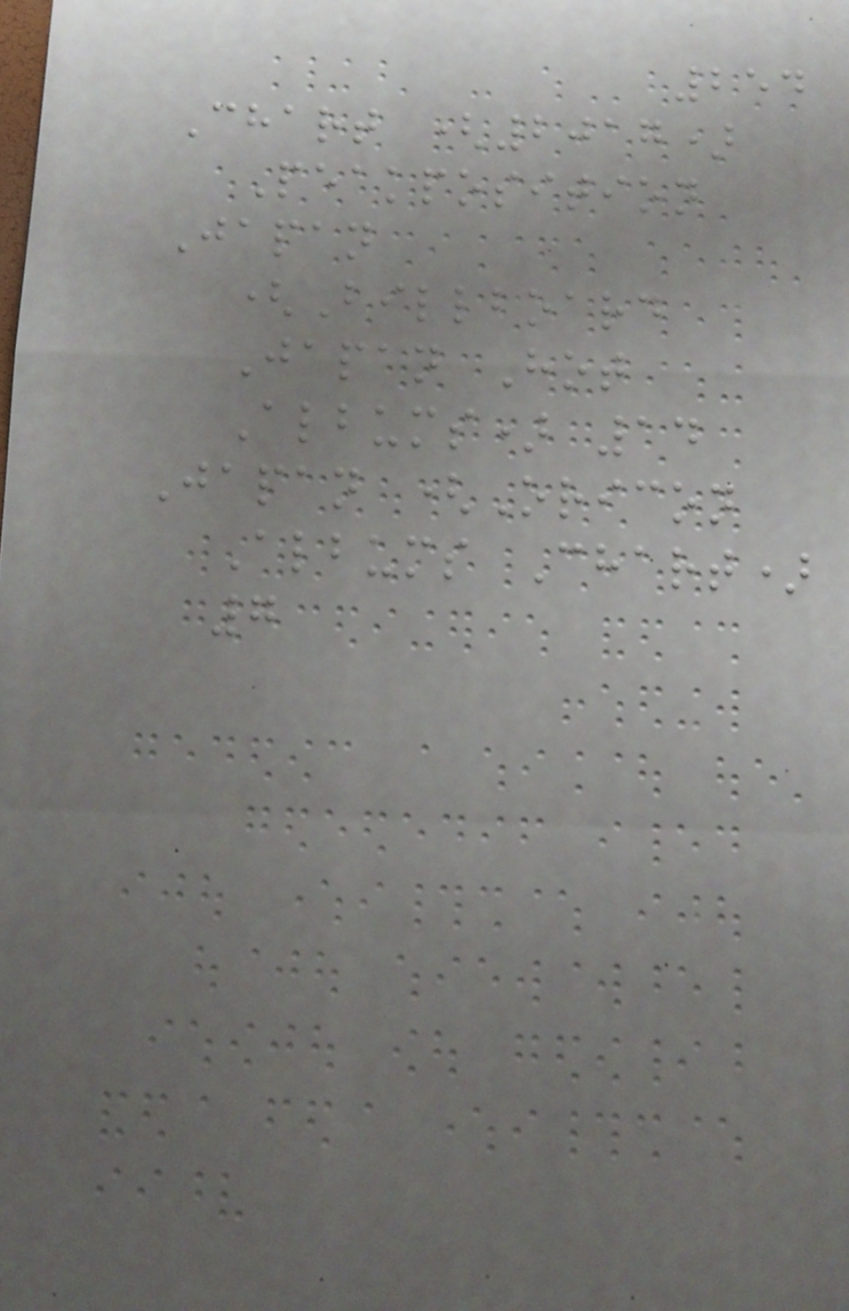254
Chart (2017)
Peakposition
Japan
(Billboard
Japan Hot
Albums) 14
Japan (Oricon
Albums Chart)
7
